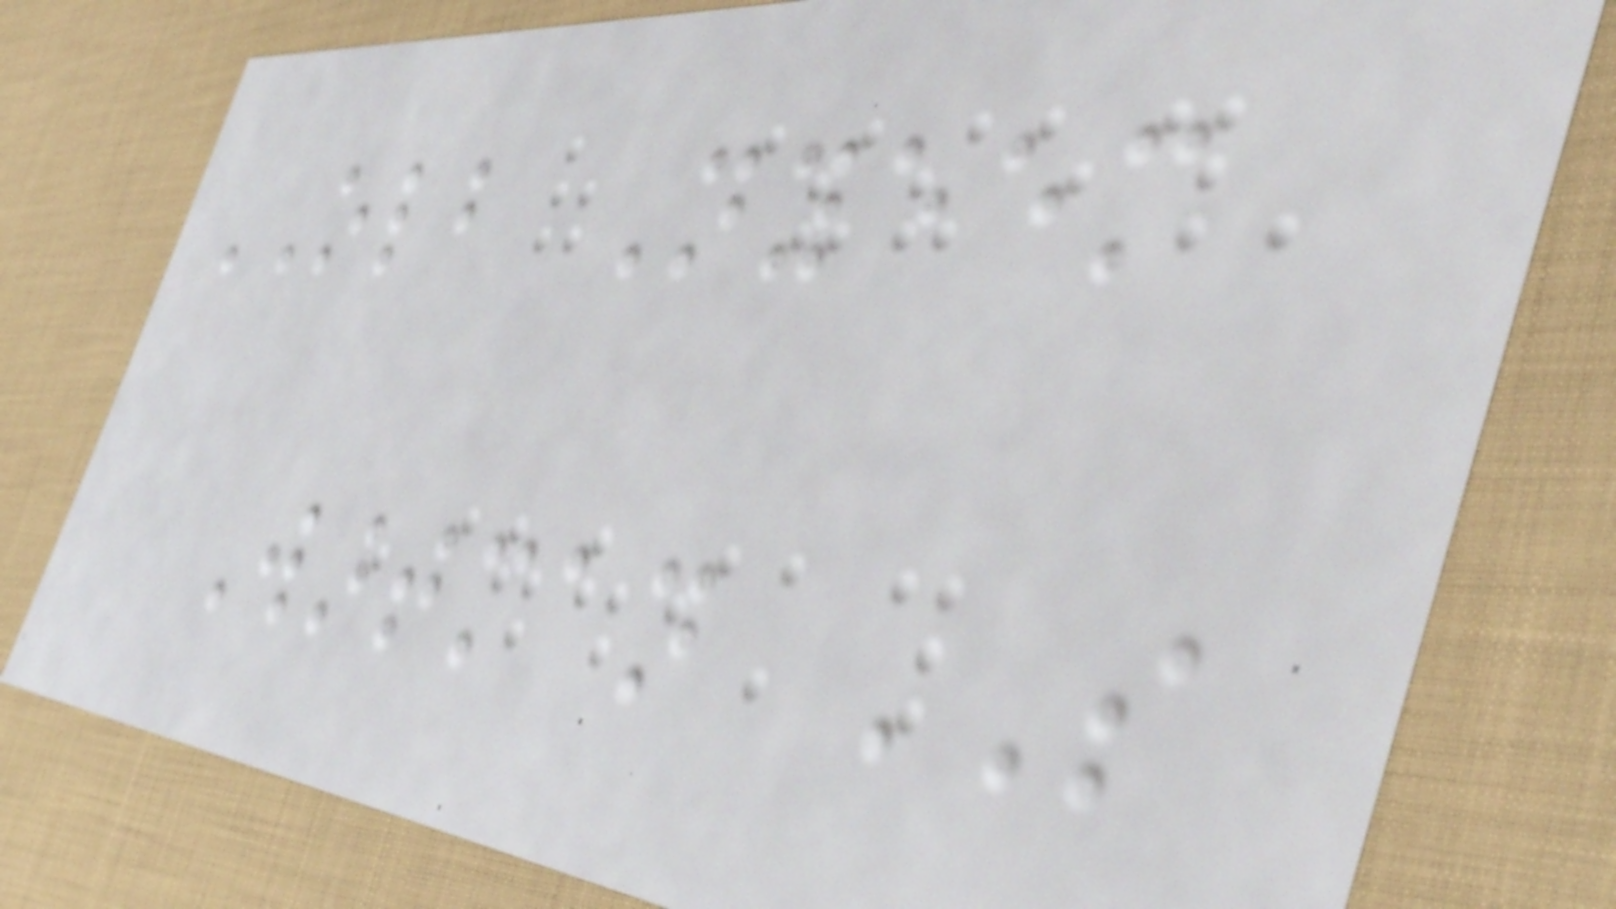OLB Nyeem
Wartman SO
